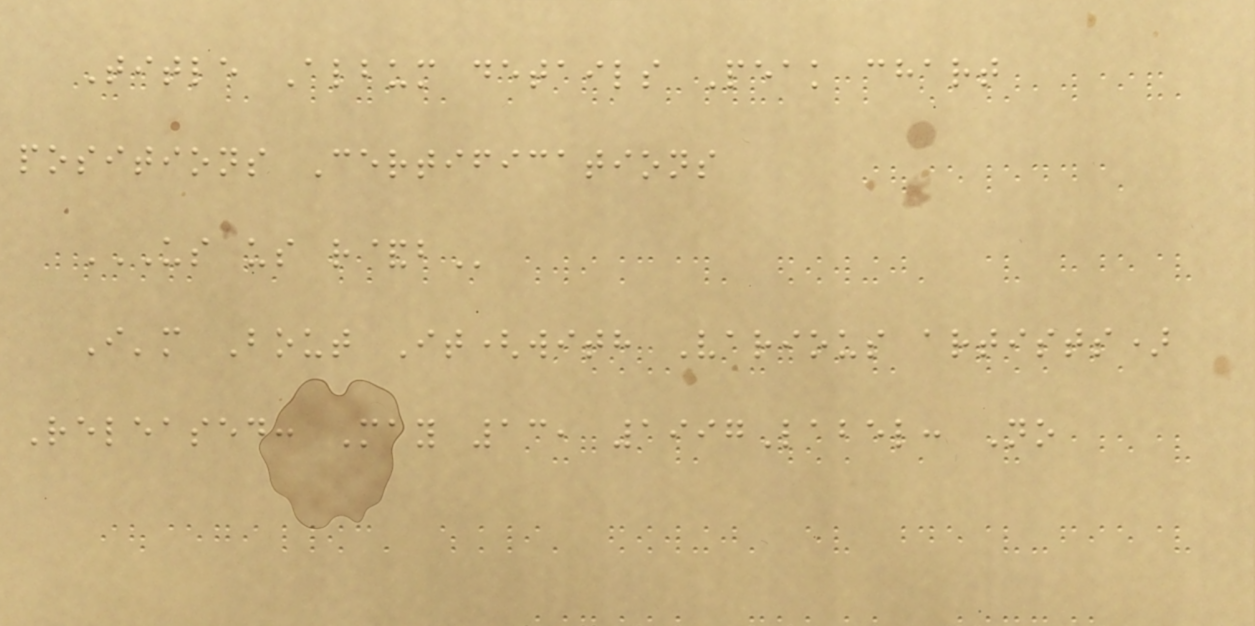Title Album details Peak chart
positions Certifications
US US R&B
I'm Bout It(with Various artists)
Released: May 13, 1997Label: No
